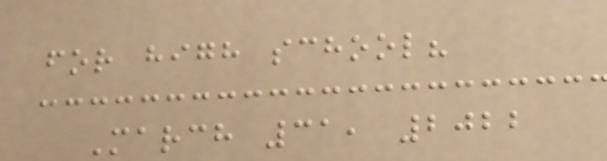for high school?
March 31, 2022
